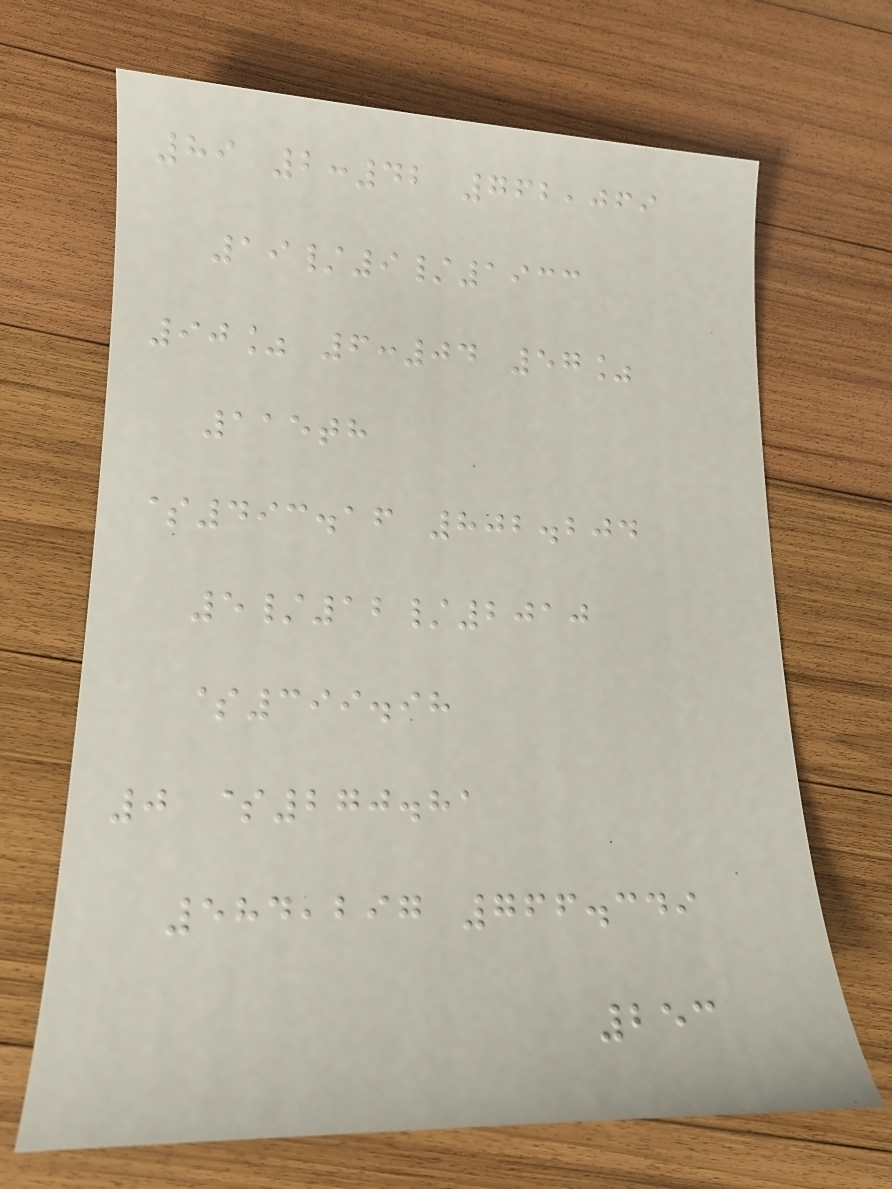89 2:42 762,069
19/9/1933
90% 6:04 57%
115th
$493.16 802.204
5/12/2010
$399.98
0 $270.81
584,297 766.349
253
